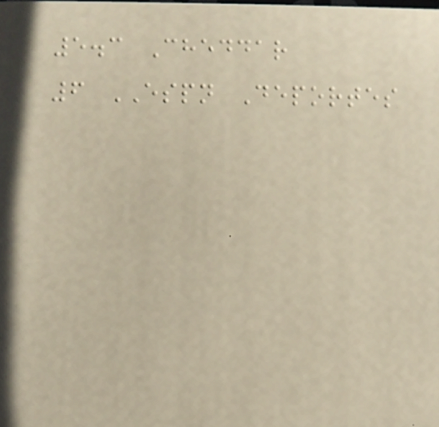5.3 Cheddar
6 ESPN Deportes
